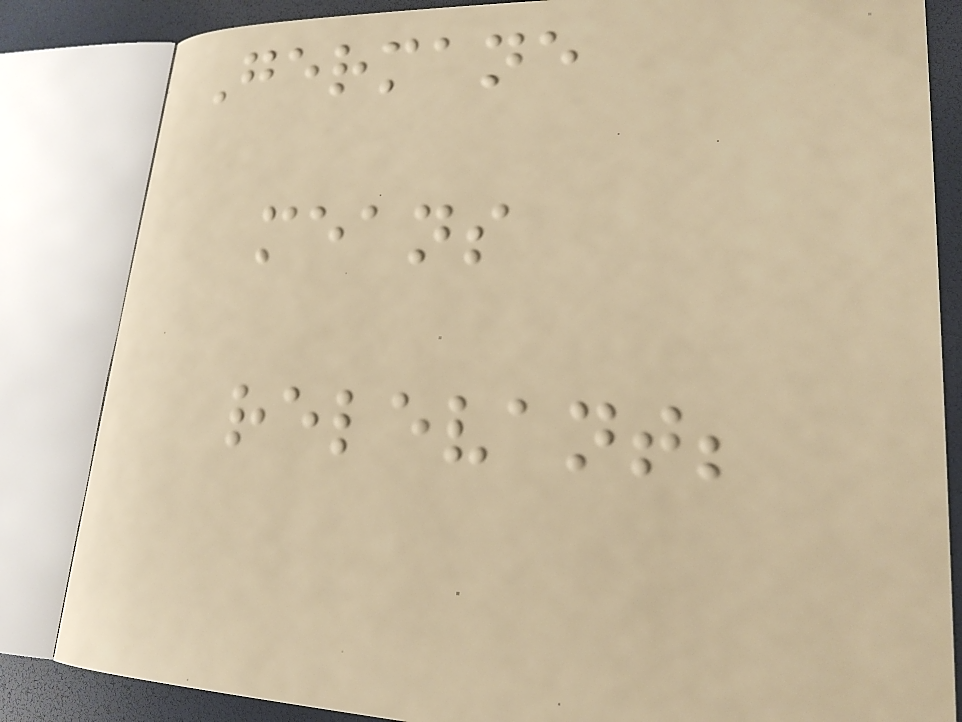Germane
means
relevant;
